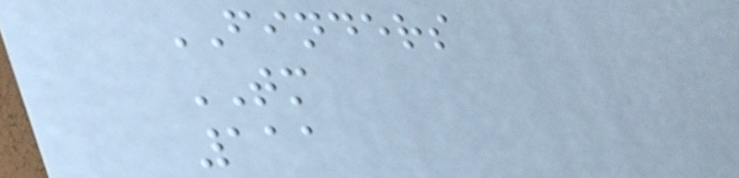FINDERS
TM
111
